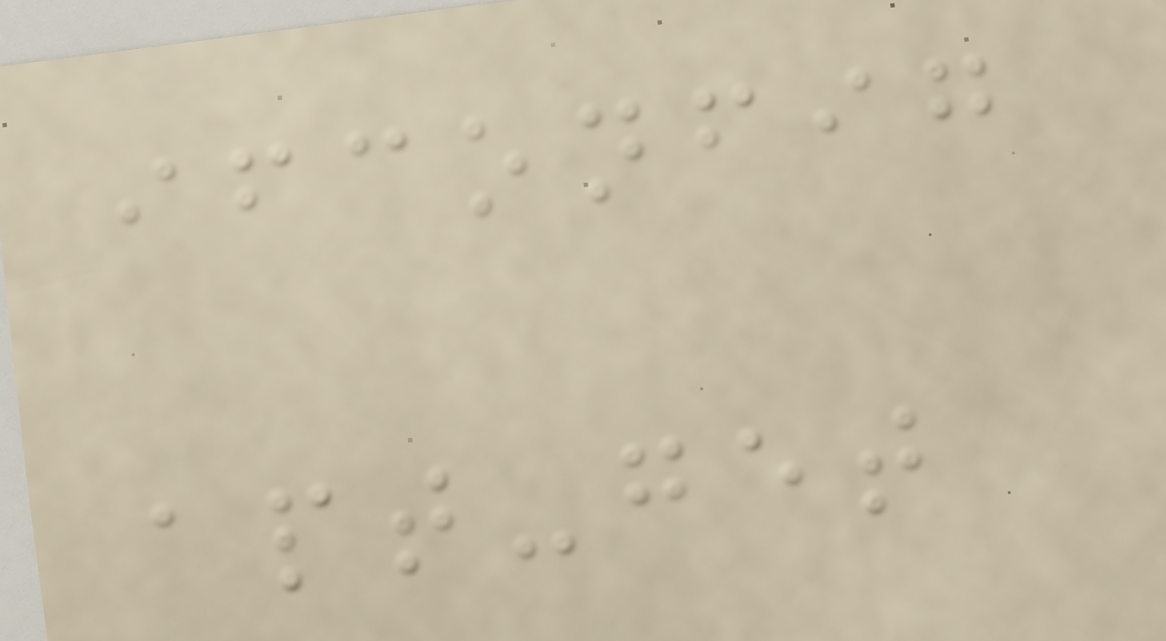ifconfig
apt-get
